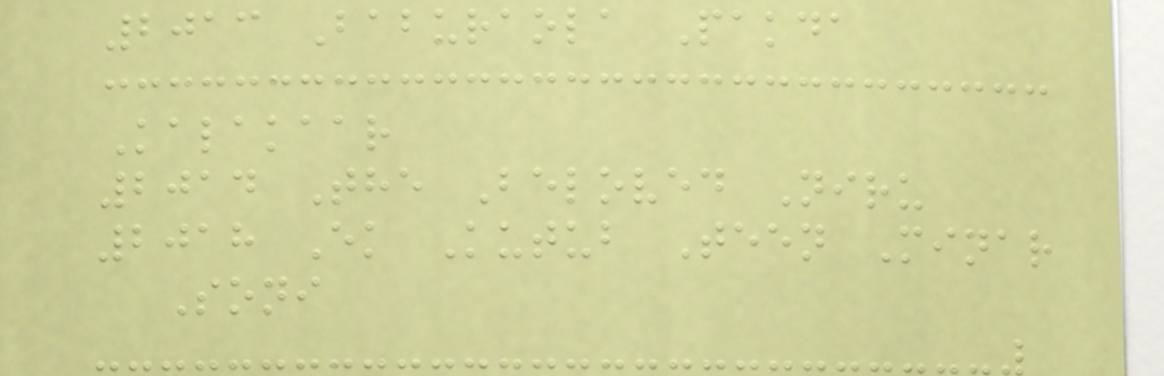2013 Baburaola Pakda
Kalakaar
2014 The Beloved Niru
2018 Ek Kutub Teen Minar
Soni
